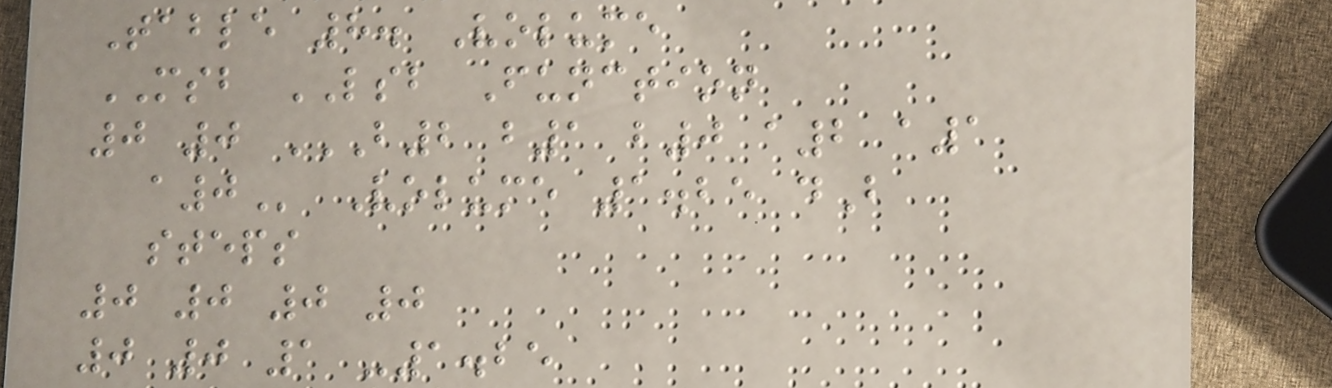Table 8. Volume
MSB LSB Function
0 0 B2 B1 B0 A2 A1
A0 Volume 1.25 dB
steps
0 0 0 0
0 0 1 -1.25
